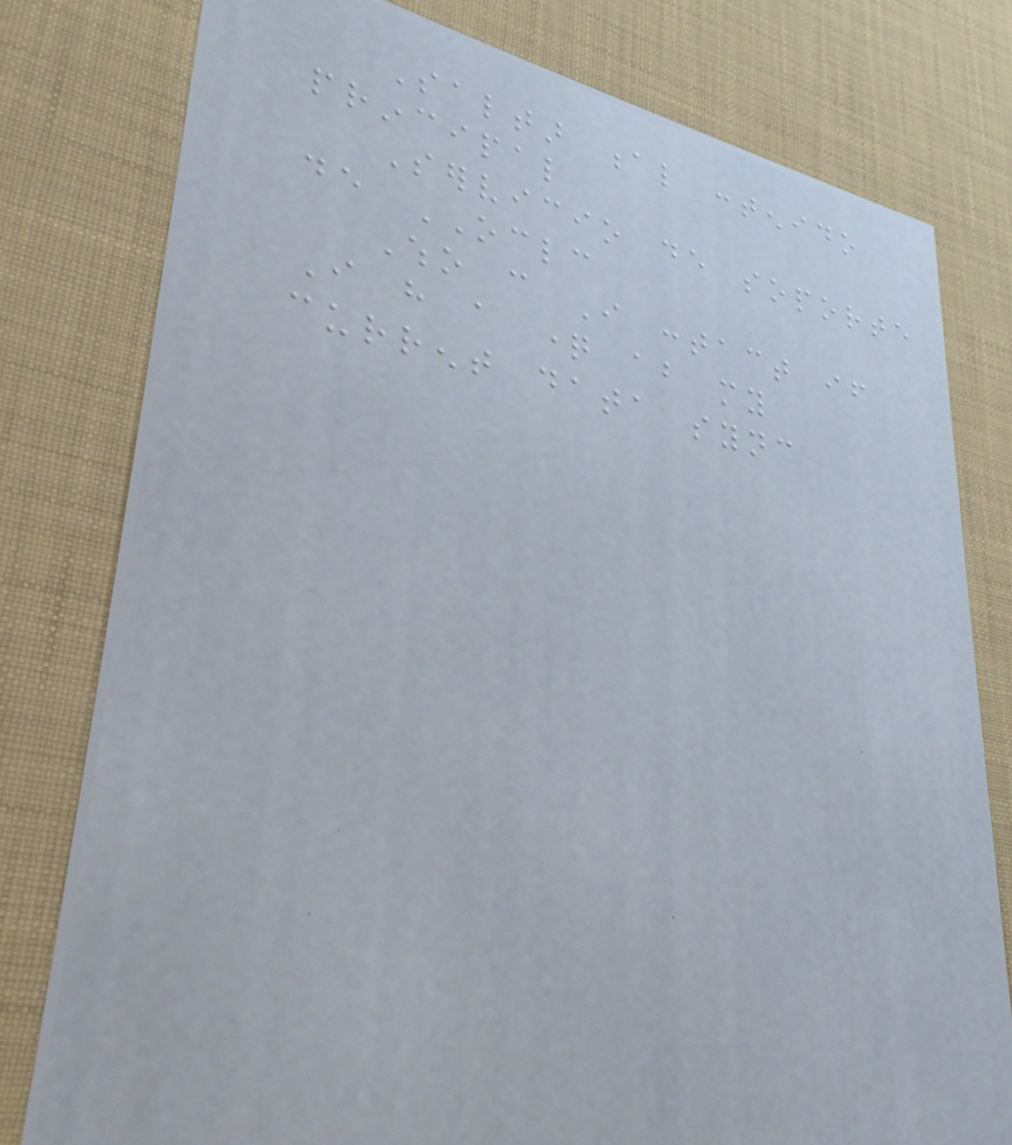Saltar al contenido
principal
Servicio de soporte
de OCLC
Who can I contact if
I have a question about my
current data sync
